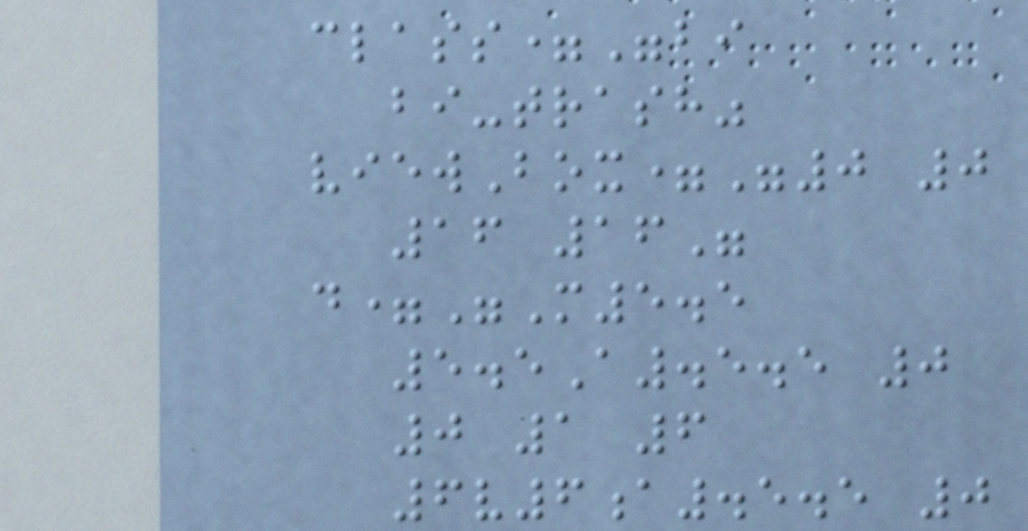class="bi
bi-trash"
viewBox="0 0
16 16"
d="M5.5
5.5A.5.5 0
0 1 6
6v6a.5.5 0
